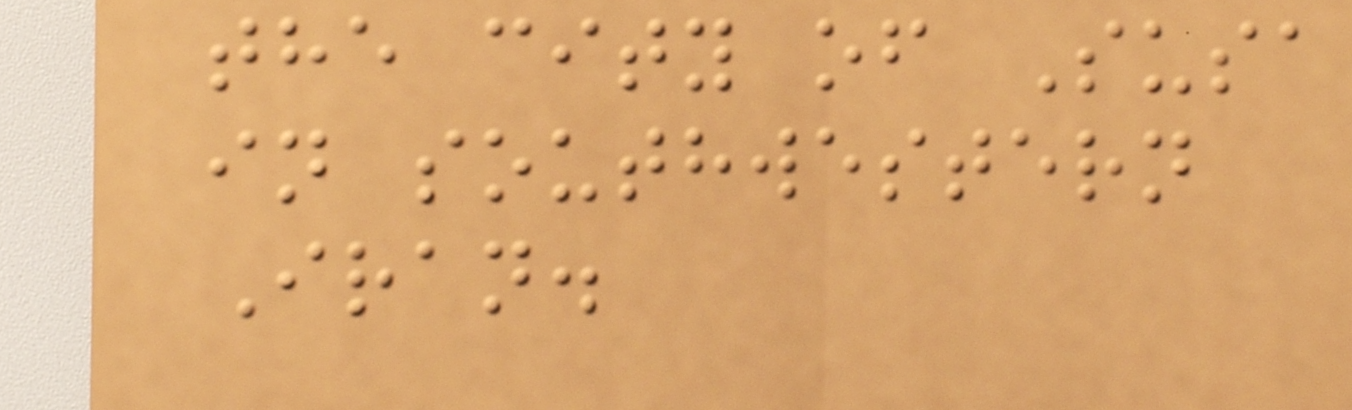the city of Susa
in southwestern
Iran.
